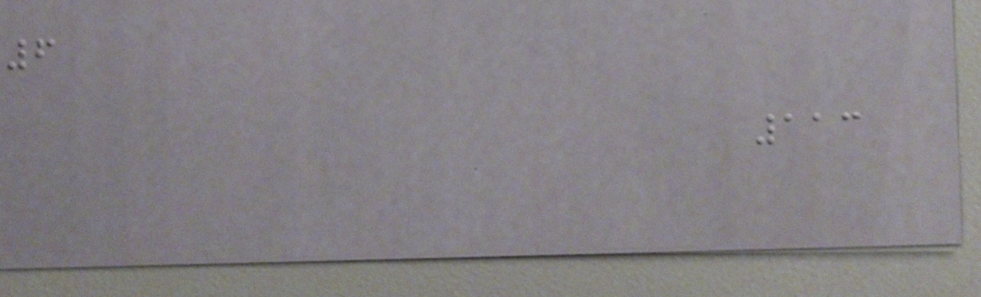6
113
